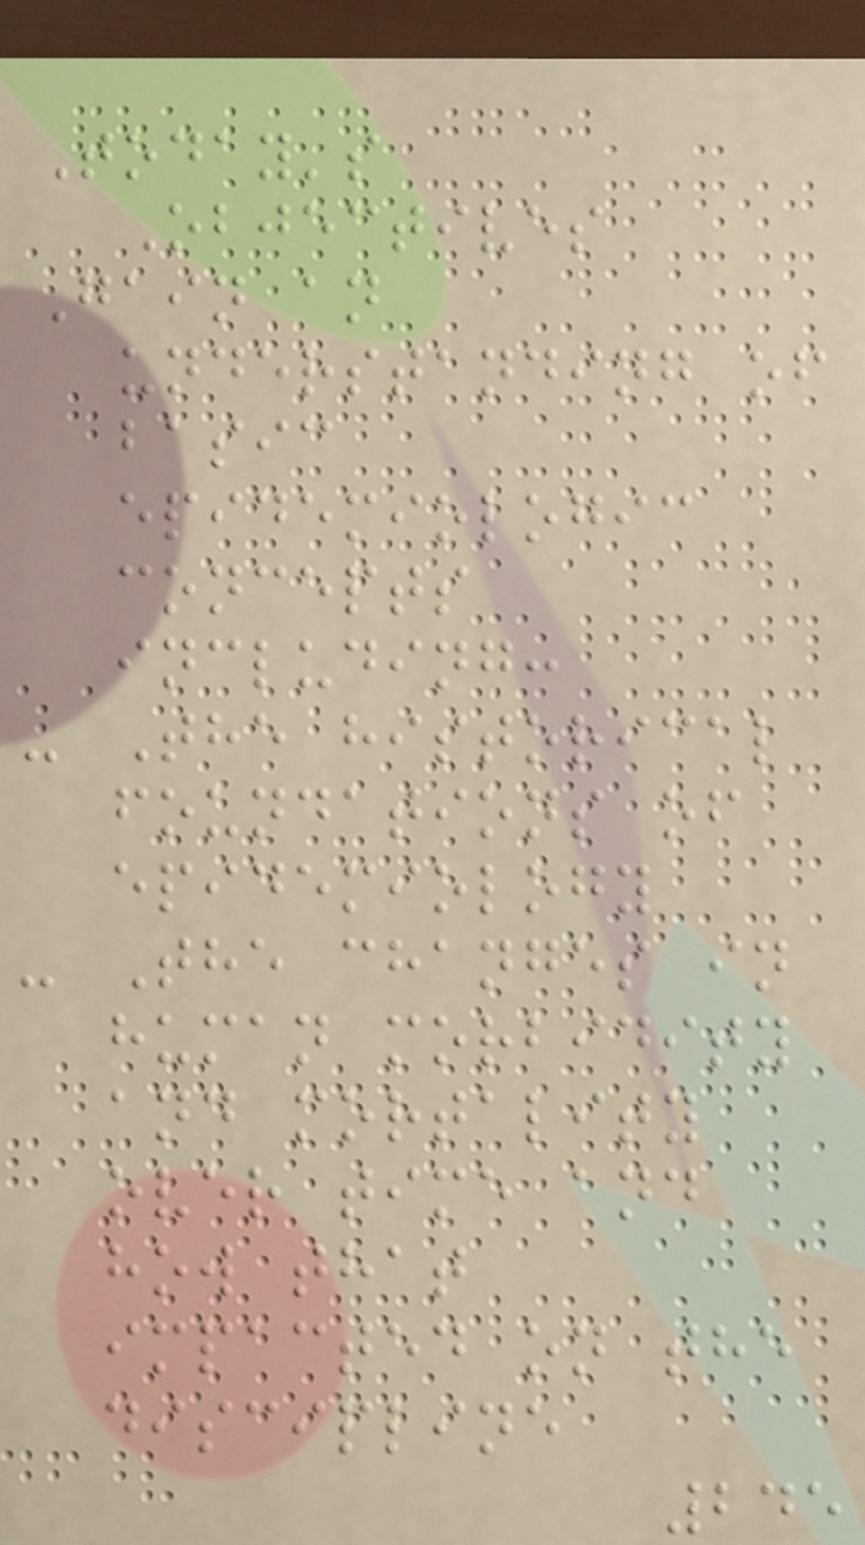Today's
Objectives
Gain an
understanding of
basic
epidemiologic
concepts
including:
- The historical
foundations of
epidemiology
- The changes in
human morbidity
and mortality
over time and
how that
impacted on the
discipline
245
